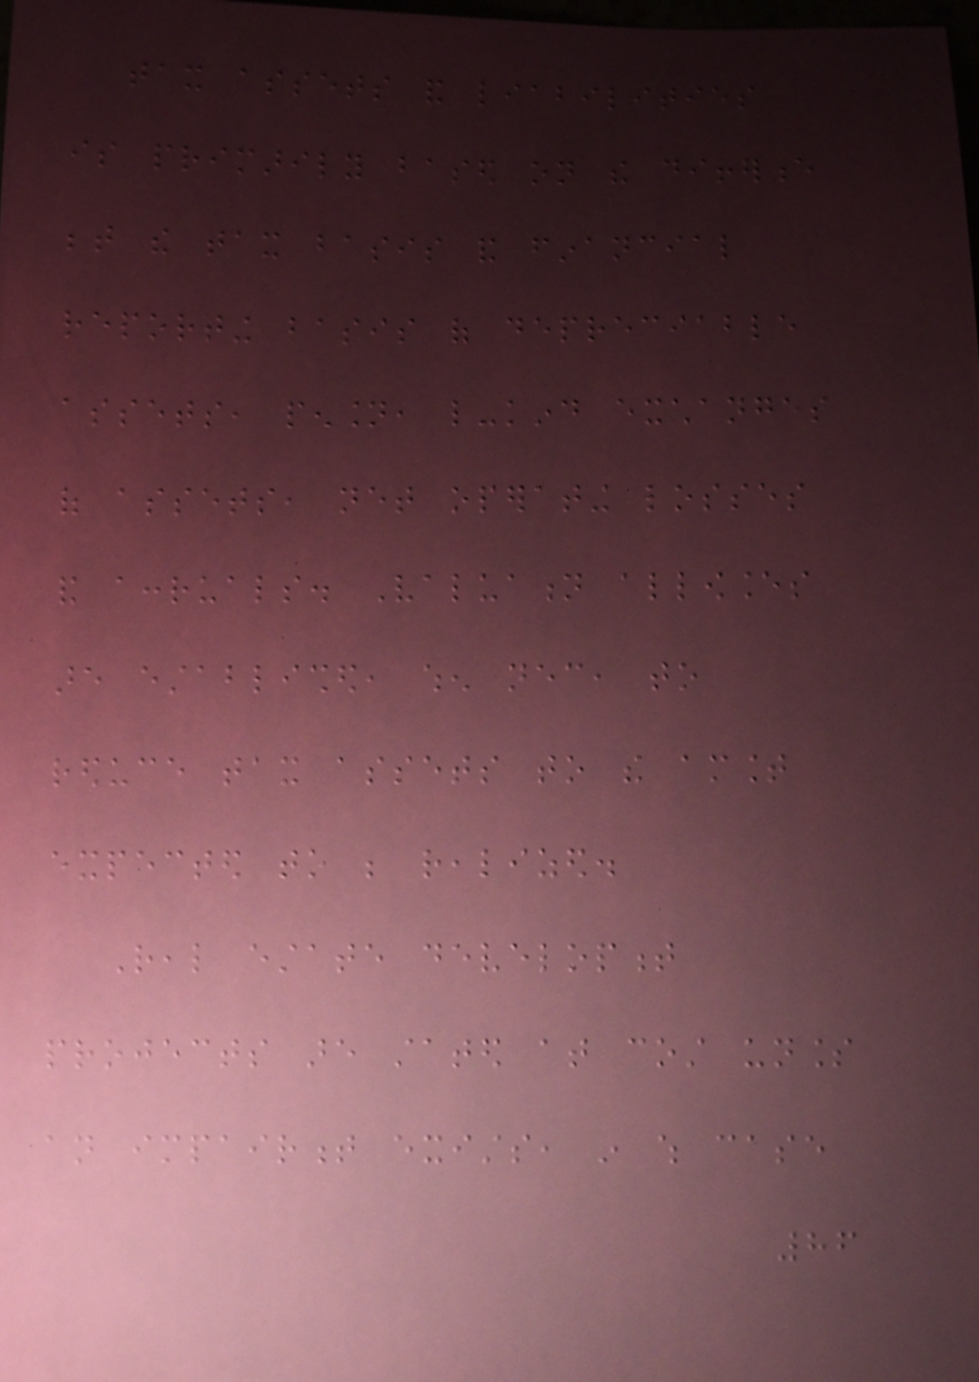tax assets and liabilities
is primarily based on the difference
between the tax basis and financial
reporting basis of depreciable
assets, pension, like-kind exchanges
of assets, net operating losses
and accruals. Valuation allowances
are established, when necessary, to
reduce tax assets to the amount
expected to be realized.
Real estate development
projects are stated at cost unless
an impairment exists, in which case
86
